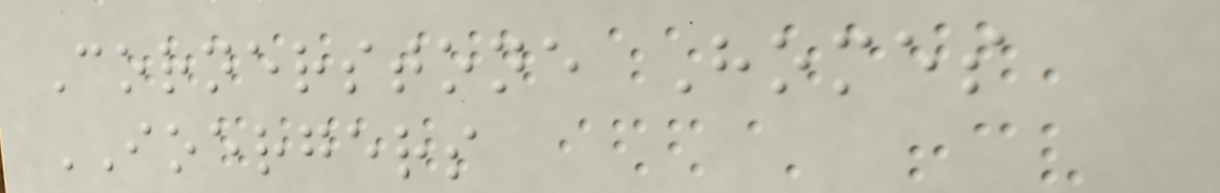Cornerstone Homes
IOERGERS
